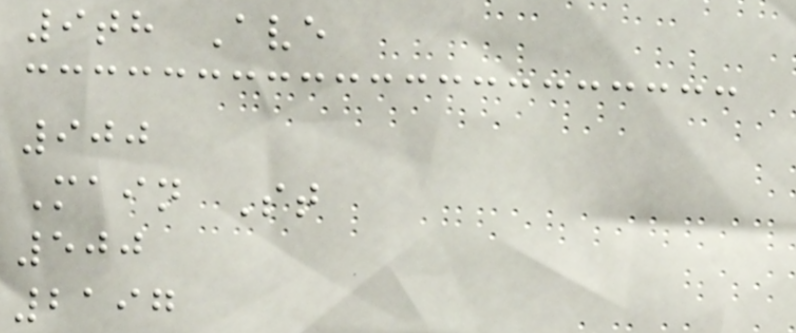9th Ave
900
Main St
500
2197
